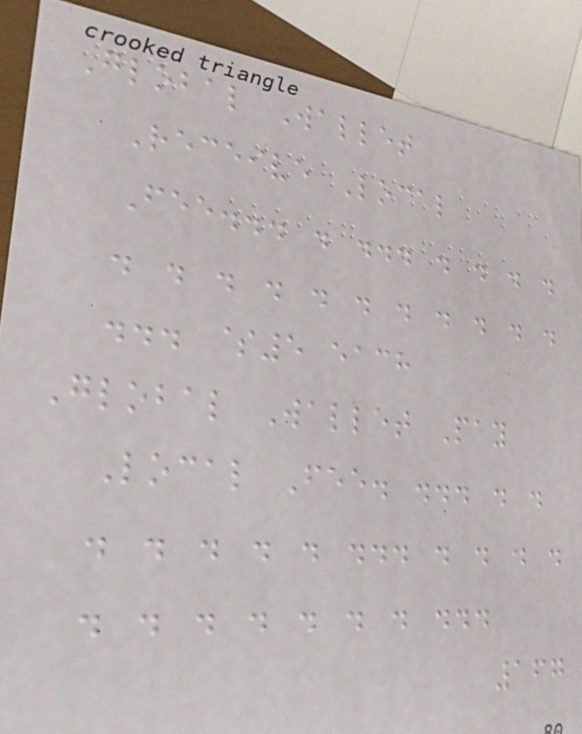Global Wallet
Receive Local
Fee... . ... . . . .
. . . . . . . . . . .
... $5 each
Global Wallet Pay
Local Fee. ... . .
. . . . . ... . . . .
. . . . . . . ...
167
